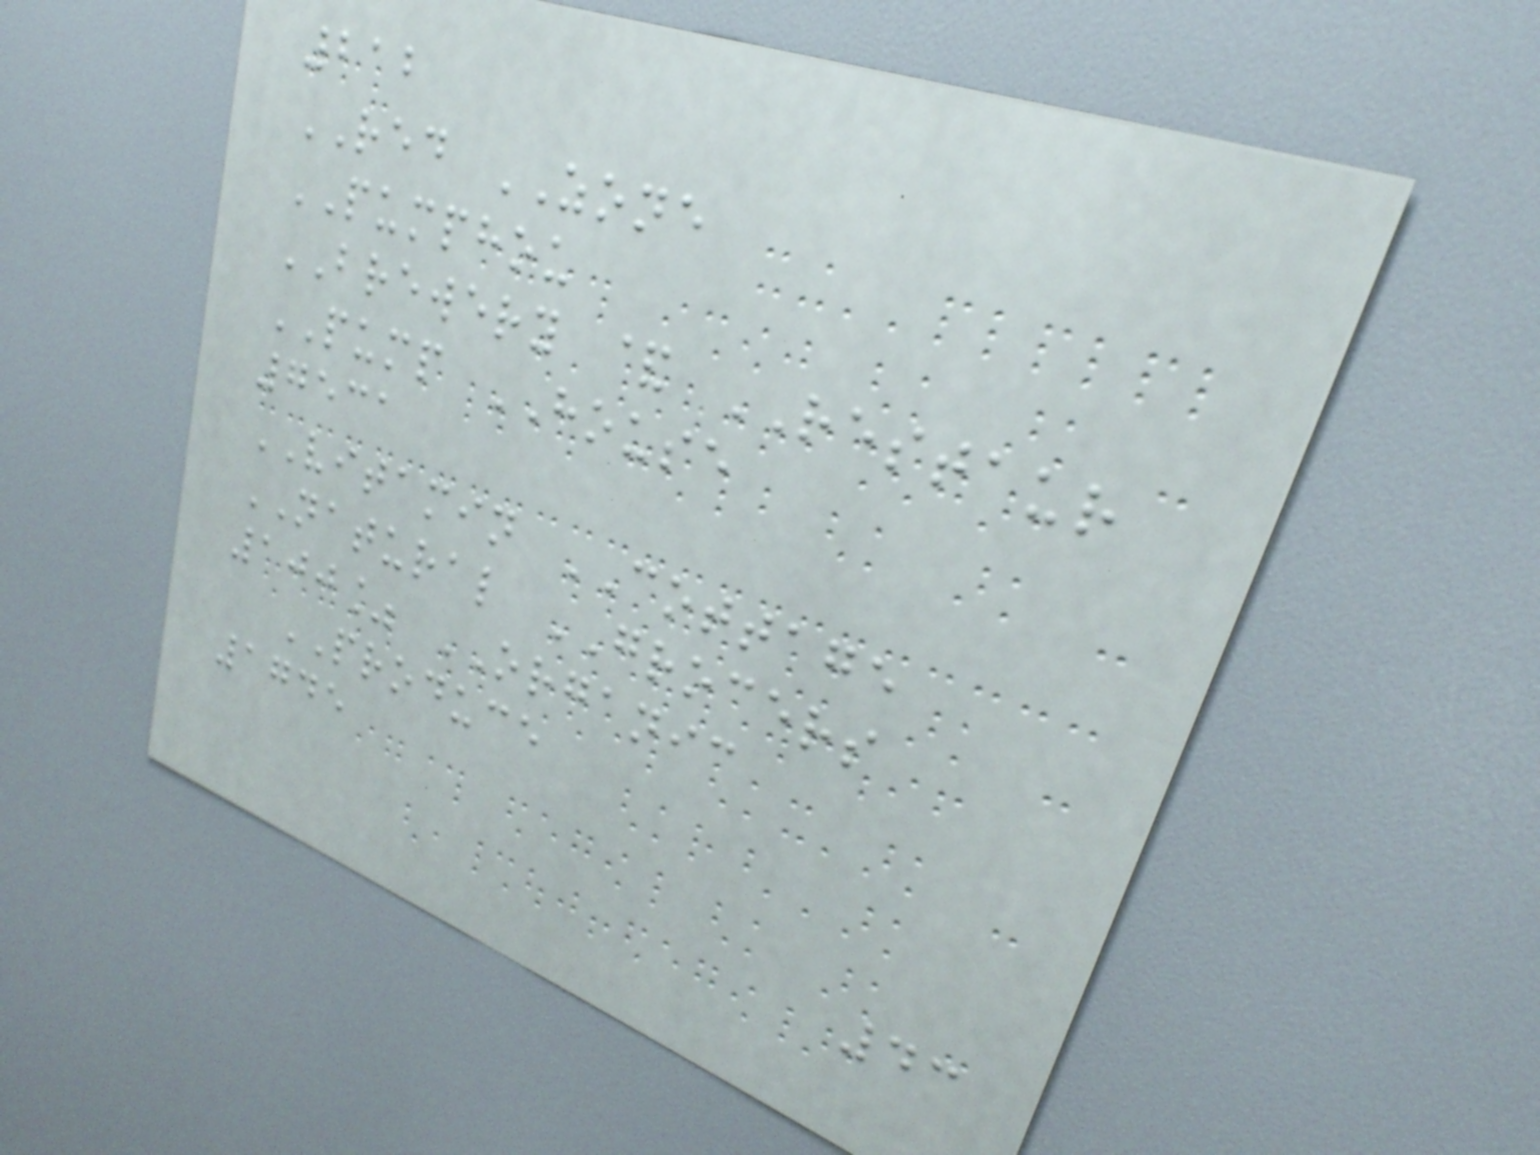212
RED ZONE
PUMPHOU
BREWERY & RESTAUR
PUMP HOUSE
7531
VITAMIN COTTAGE
NATURAL GROCERS
100% ORGANIC
PRODUCE
1745
43
